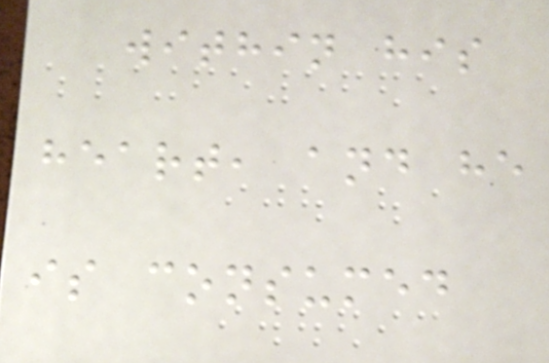within his
heart, and he
is consumed
